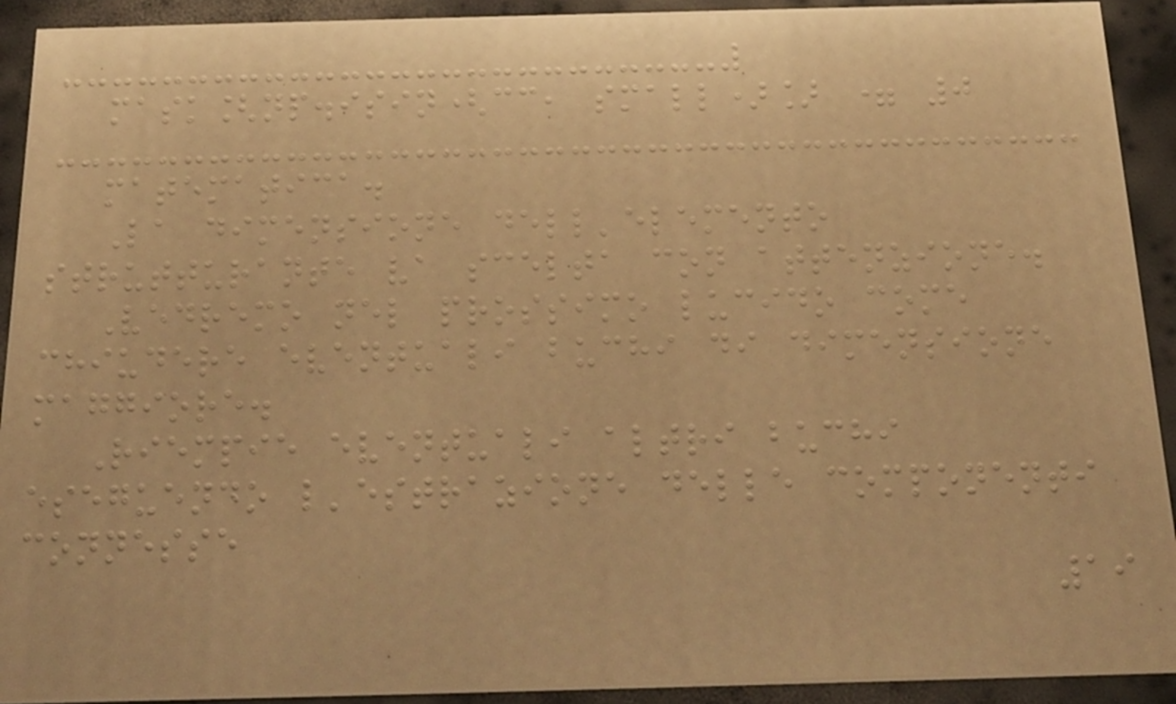mask[np.isin(cc, small)] = 0
matematica.
La dimensione dell'elemento
strutturante va scelta con attenzione.
Vedremo nel prossimo lucido come
chiudere eventuali buchi di dimensione
maggiore.
Riempie eventuali altri buchi
eseguendo l'estrazione delle componenti
connesse
19
